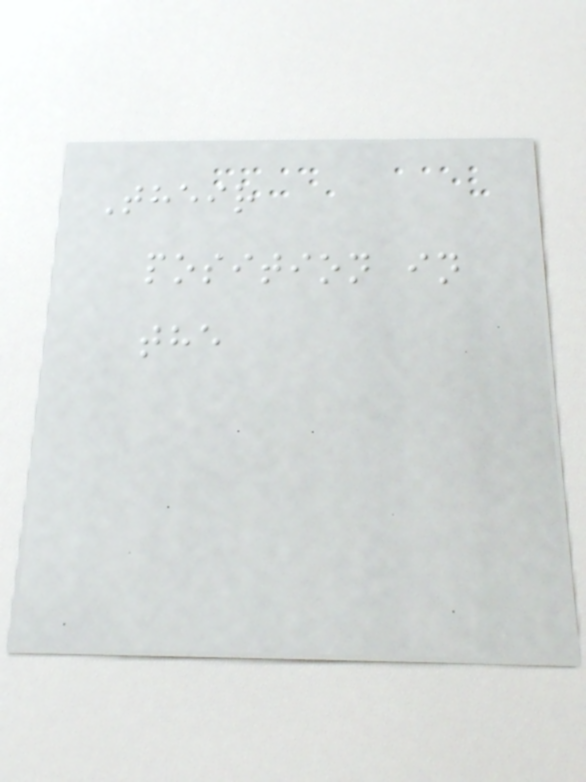Their
position in
the
